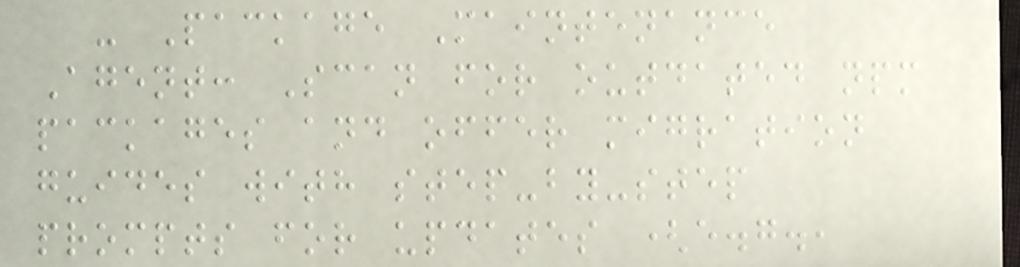- Package Maintenance
Agent: Scan for outdated npm
packages and offer migration
guides with step-by-step
prompts for updates (e.g.,
